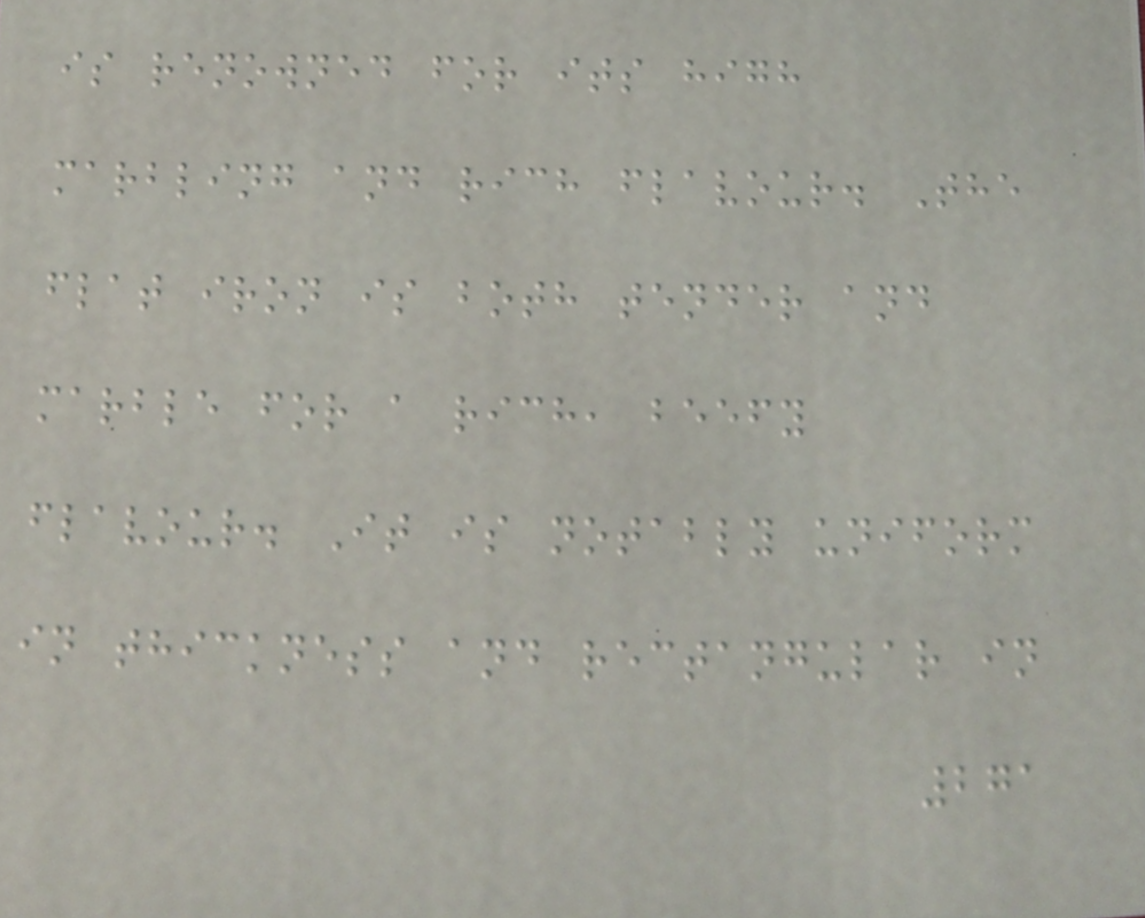is renowned for its high
marbling and rich flavour. The
flat iron is both tender and
marble for a rich, beefy
flavour. It is notably uniform
in thickness and rectangular in
271
